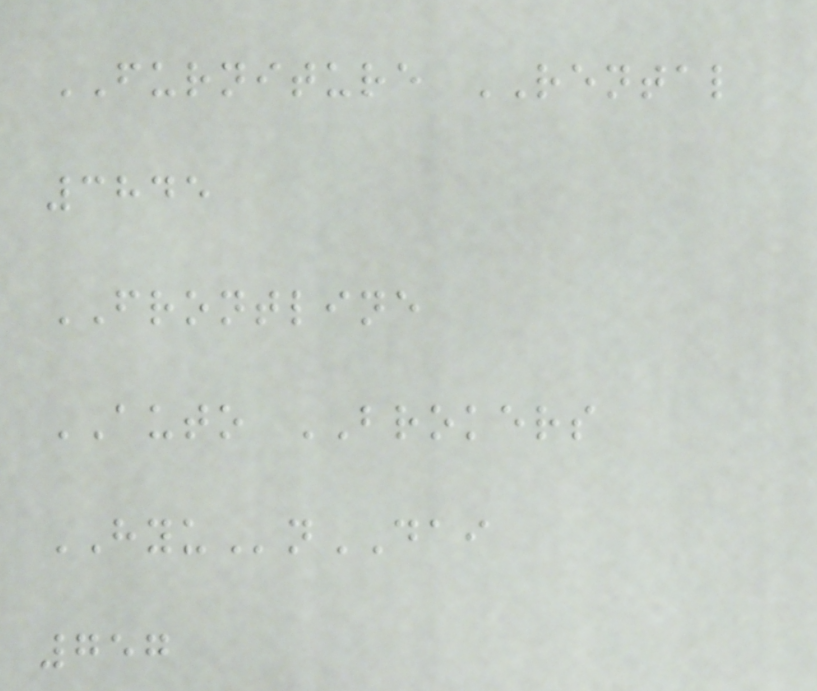FURNITURE RENTAL
3845
FRONTLINE
AUTO BROKERS
HYUnDAI
757
